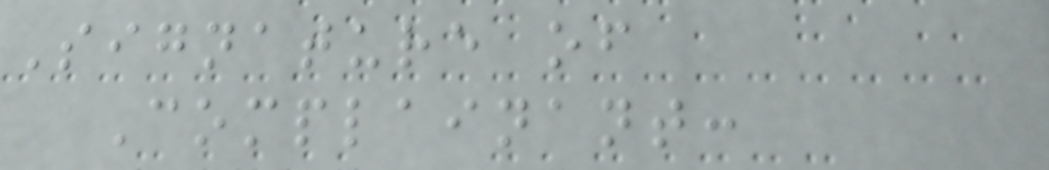Signature of
Complainant:
